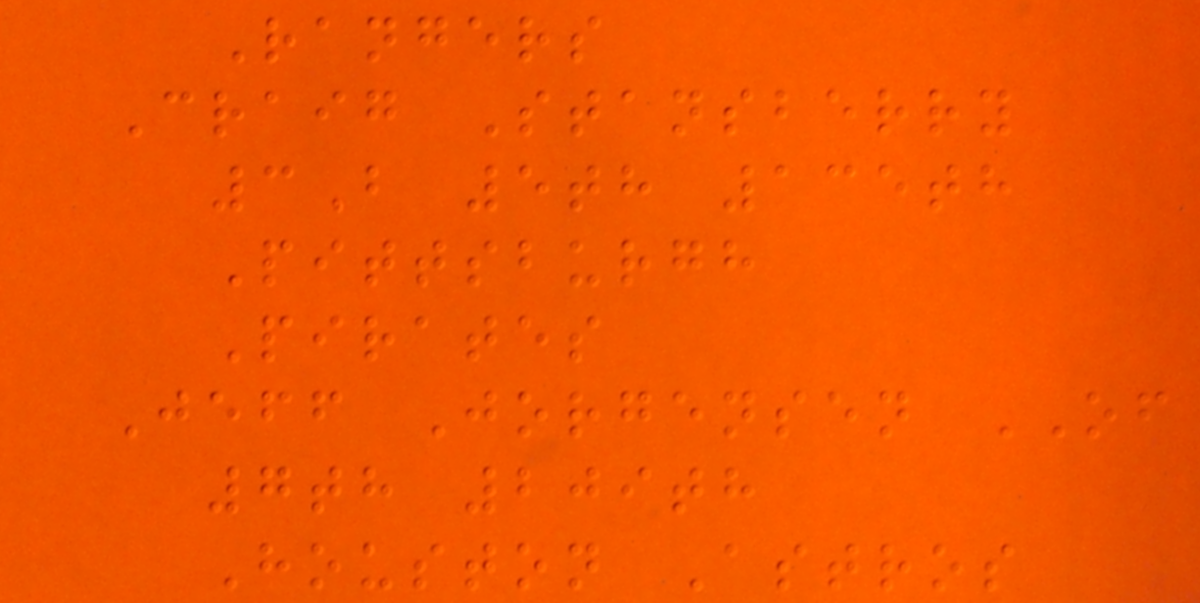Rangers
Craig Stansberry
3B 5th 135th
Pittsburgh
Pirates
Jeff Jorgensen OF
7th 209th
Houston Astros
